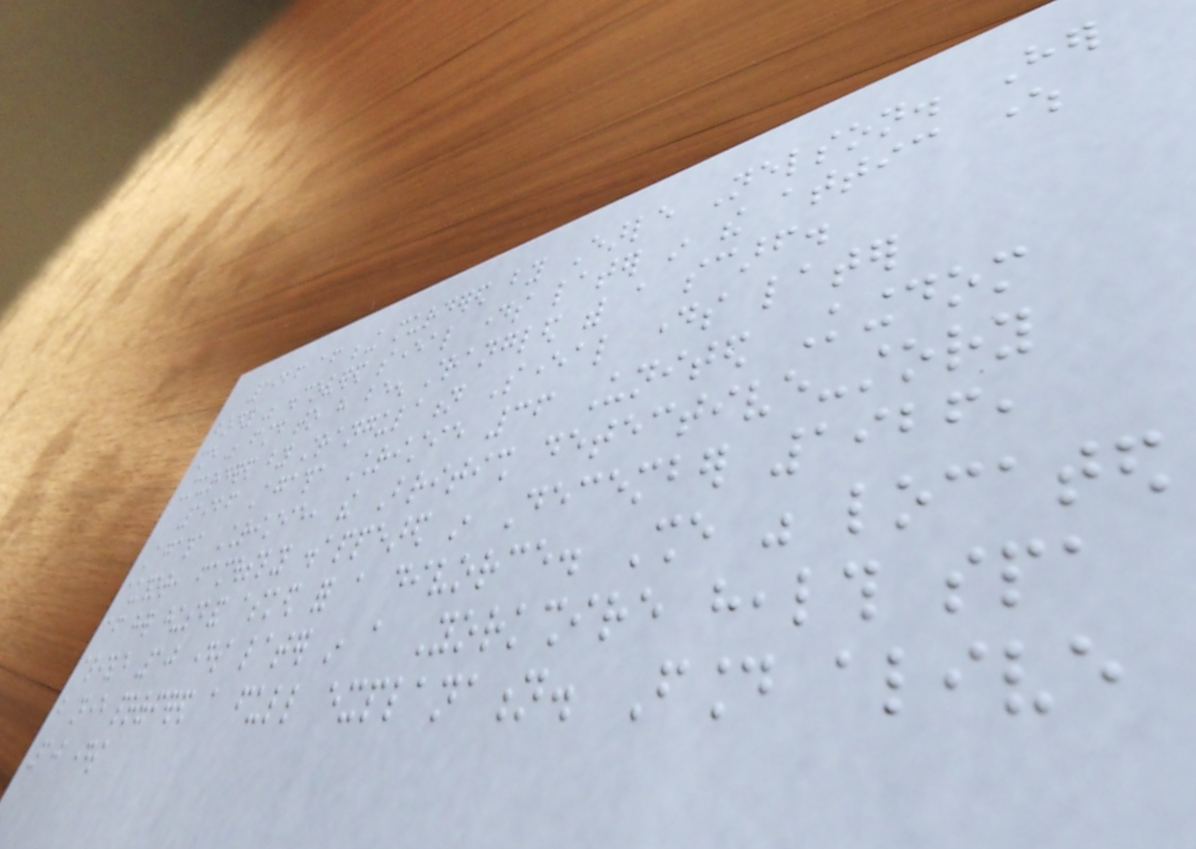1926 after being murdered by Earle Nelson. Her
body was discovered several days later in the attic where
she was found to have been strangled with a scarf.
Murdered by strangulation Several days later
1926 Agatha Christie 36 United Kingdom
Agatha Christie, the British detective-story
author, famously disappeared in December 1926,
after her husband asked for a divorce. She was located
alive 10 days later in a Yorkshire health spa
but never proffered a full explanation. Found alive
10 days
